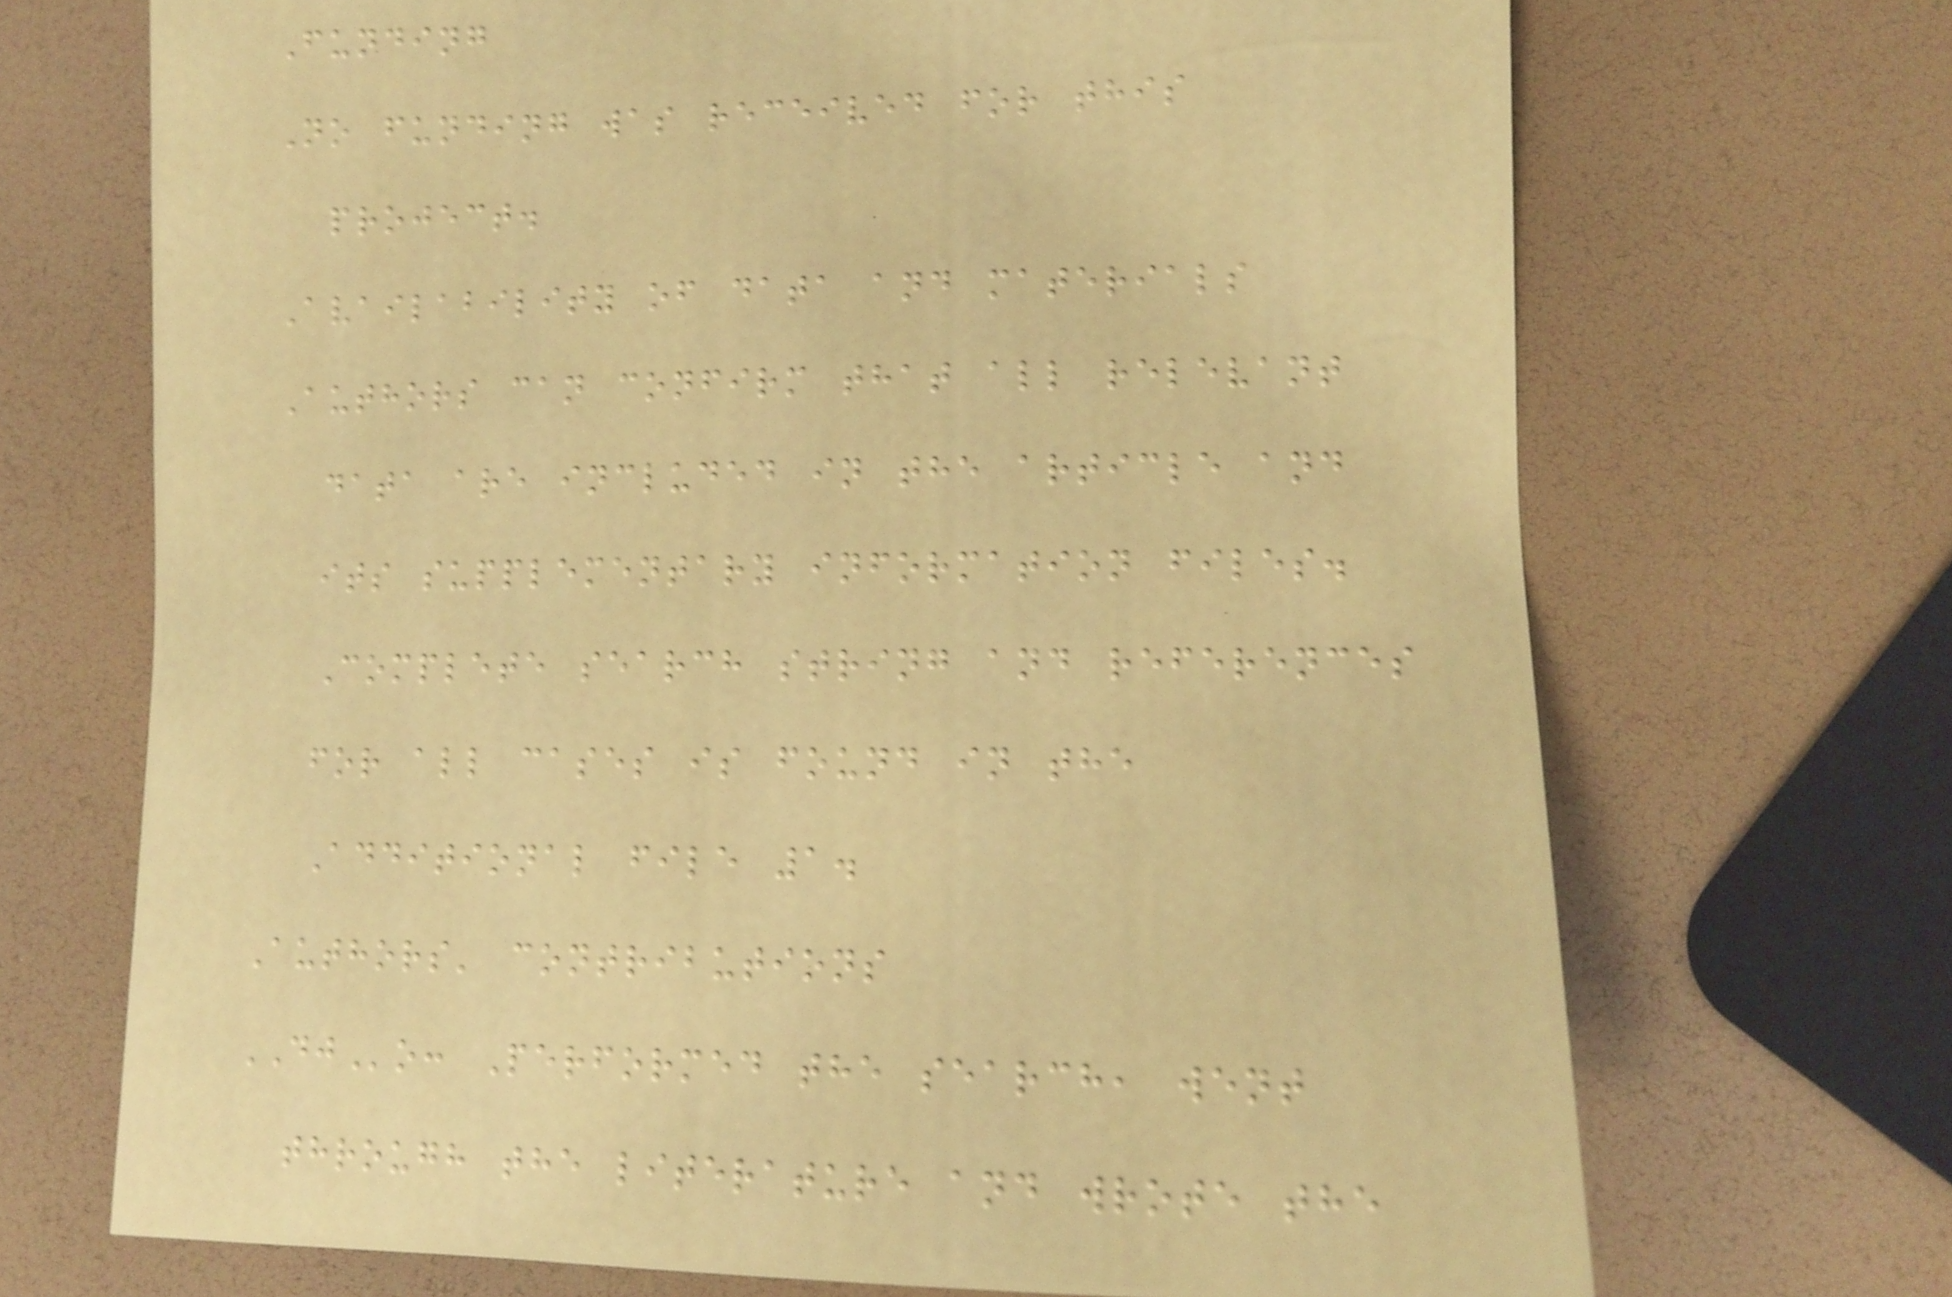Funding
No funding was received for this
project.
Availability of data and materials
Authors can confirm that all relevant
data are included in the article and
its supplementary information files.
Complete search string and references
for all cases is found in the
Additional file 1.
Authors' contributions
DJo: Performed the search, went
through the literature and wrote the
